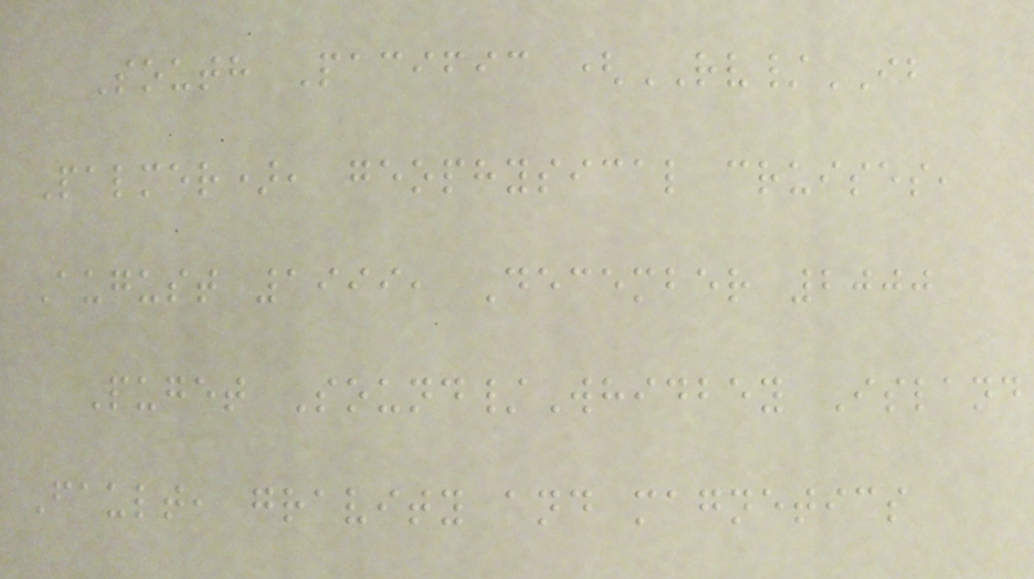South Pacific (RV/IB
Palmer), geophysical cruises,
August 1999, December 2000
Puget Sound/Whidbey Island
Fault, gravity and magnetics
